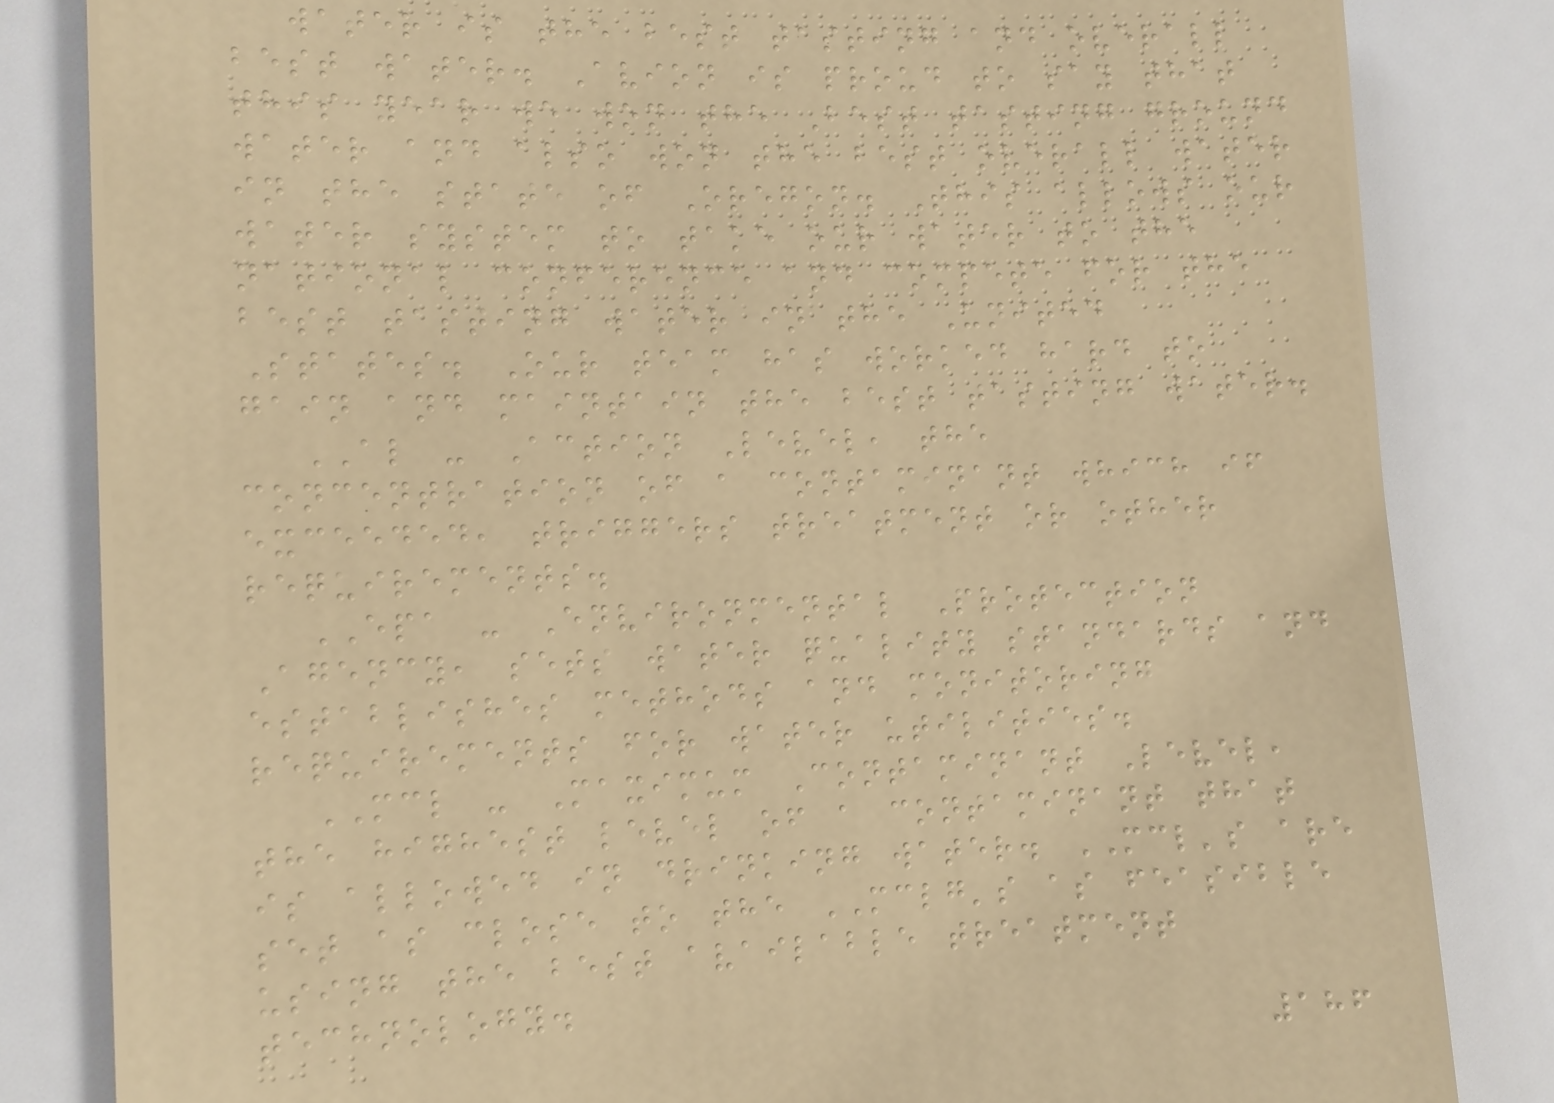water is the best tasting and overall
best water. Avion is proud to say that
this year we won the Best tasting ground
water and also won the best overall water
in the state of Oregon. This allows our
water system to take our water to the
national conference and compete for the
best tasting water in the United
States. Our team has worked hard to
gain and maintain the best tasting water.
AL - Action Level, the
concentration of a contaminant which if
exceeded, triggers treatment or other
requirements.
EPA - Environmental Protection
Agency, sets water quality standards and
establishes methods and monitoring
requirements for water utilities.
MCL - Maximum Contaminant Level,
the highest level of a contaminant that
is allowed in drinking water. MCL's are
set as close to the MCLG's as feasible
using the best available treatment
technology.
186
